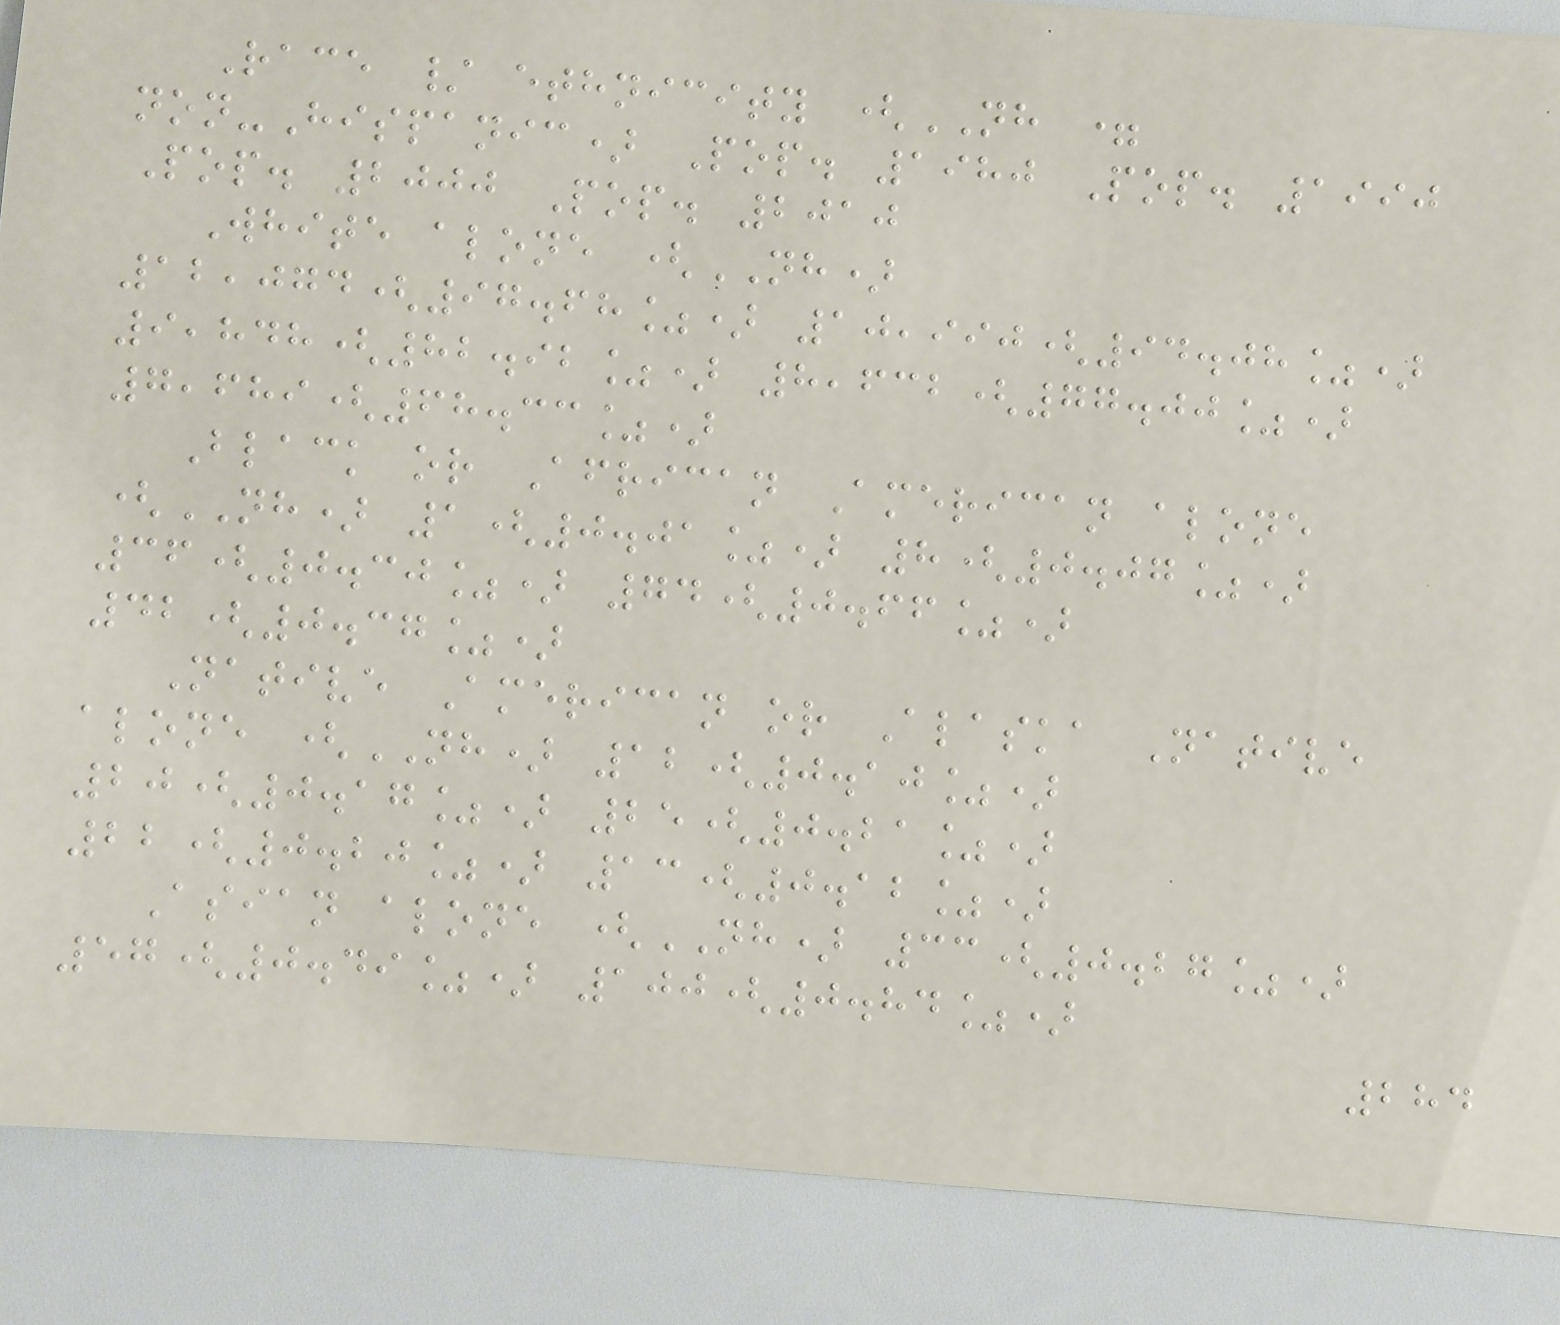Race / ethnicity (NH =
non-Hispanic) Pop. 1980 Pop. 1990
Pop. 2000 Pop. 2010
White alone (NH)
12,074(97.68%) 10,990(94.08%)
9,848(82.92%) 8,632(77.00%)
7,689(68.33%)
Black or African American alone
(NH) 1(0.01%) 8(0.07%)
36(0.30%) 74(0.66%)
42(0.37%)
Native American or Alaska Native
alone (NH) 12(0.10%)
20(0.17%) 25(0.21%)
22(0.20%) 13(0.12%)
Asian alone (NH) 33(0.27%)
57(0.49%) 100(0.84%)
284
